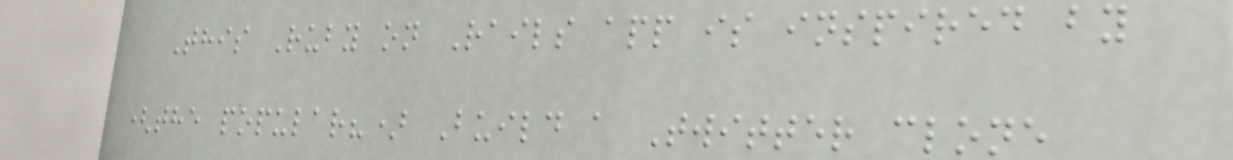This Ruby on Rails app is inspired by
(the popular?) Build a Twitter clone
